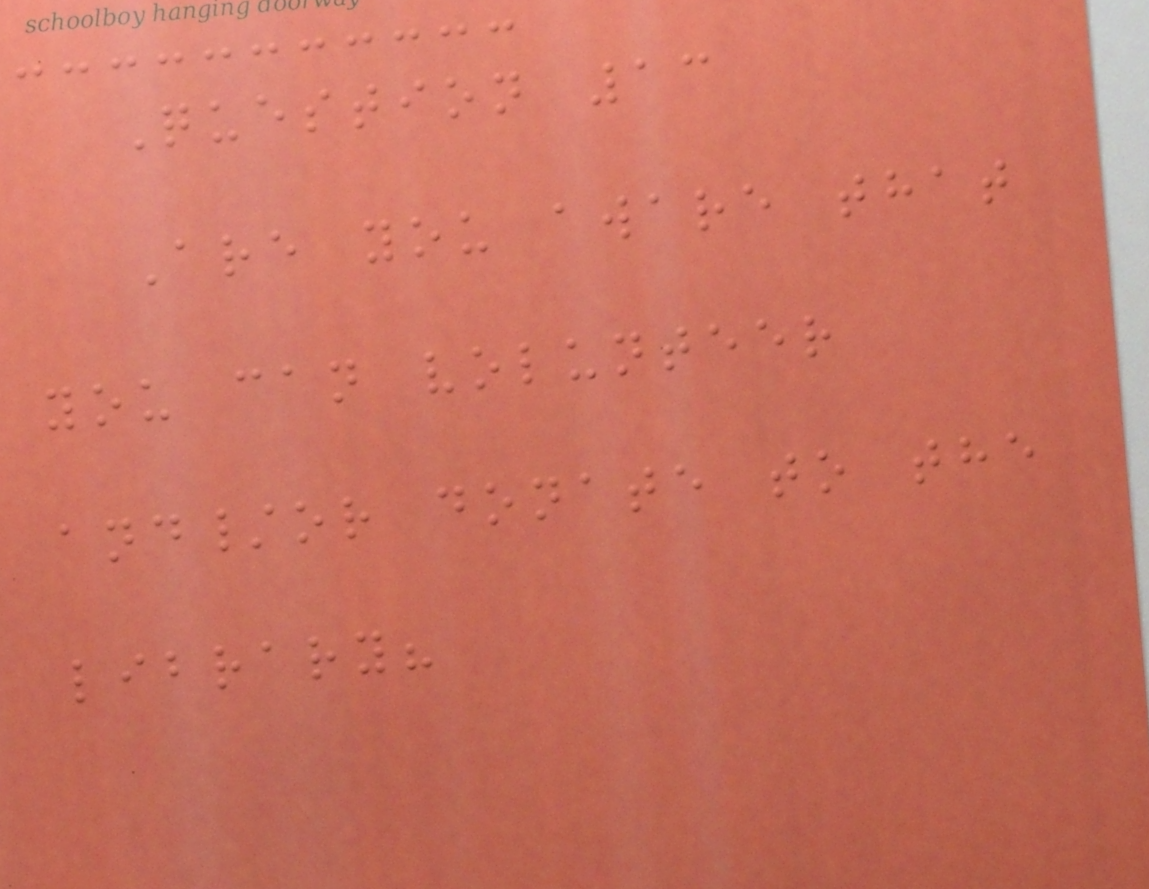Question 13
Are you aware that
you can volunteer
and/or donate to the
library?
